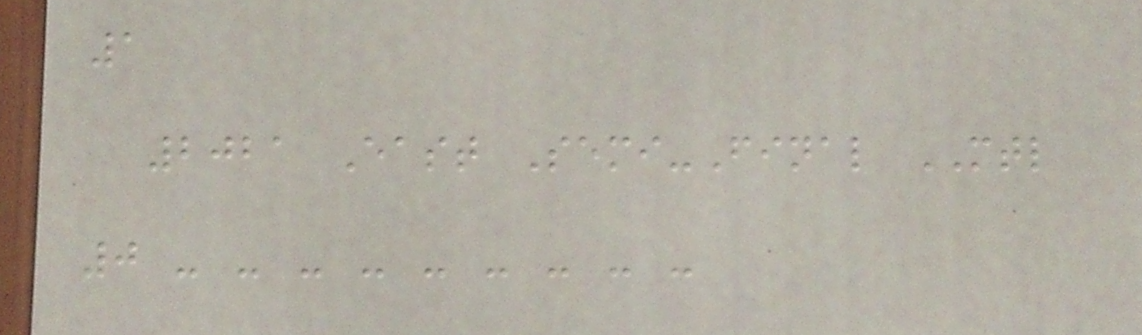1
2021 East Semi-Final MTL
0 - - - - - - - - -
